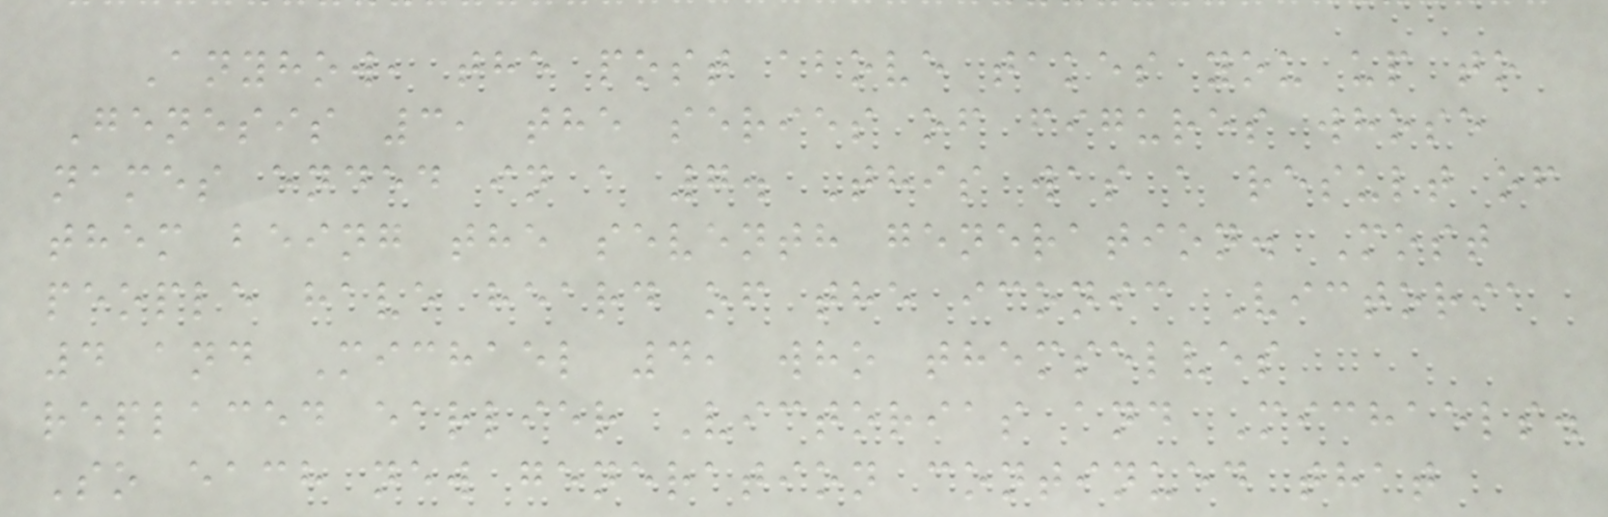Anyhow, the post above takes you up to
Genesis 3, the series of figures whose
names ended in a 7. This was a result of
them being the seventh generation. Most
people have heard of the iconic Victoria
4 and Michael 4, who themselves
replaced earlier Victorias and Michaels.
So each new generation continued that
